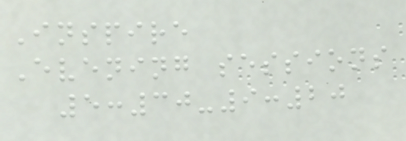Inspire
Evening sessions
5:30-9:20
